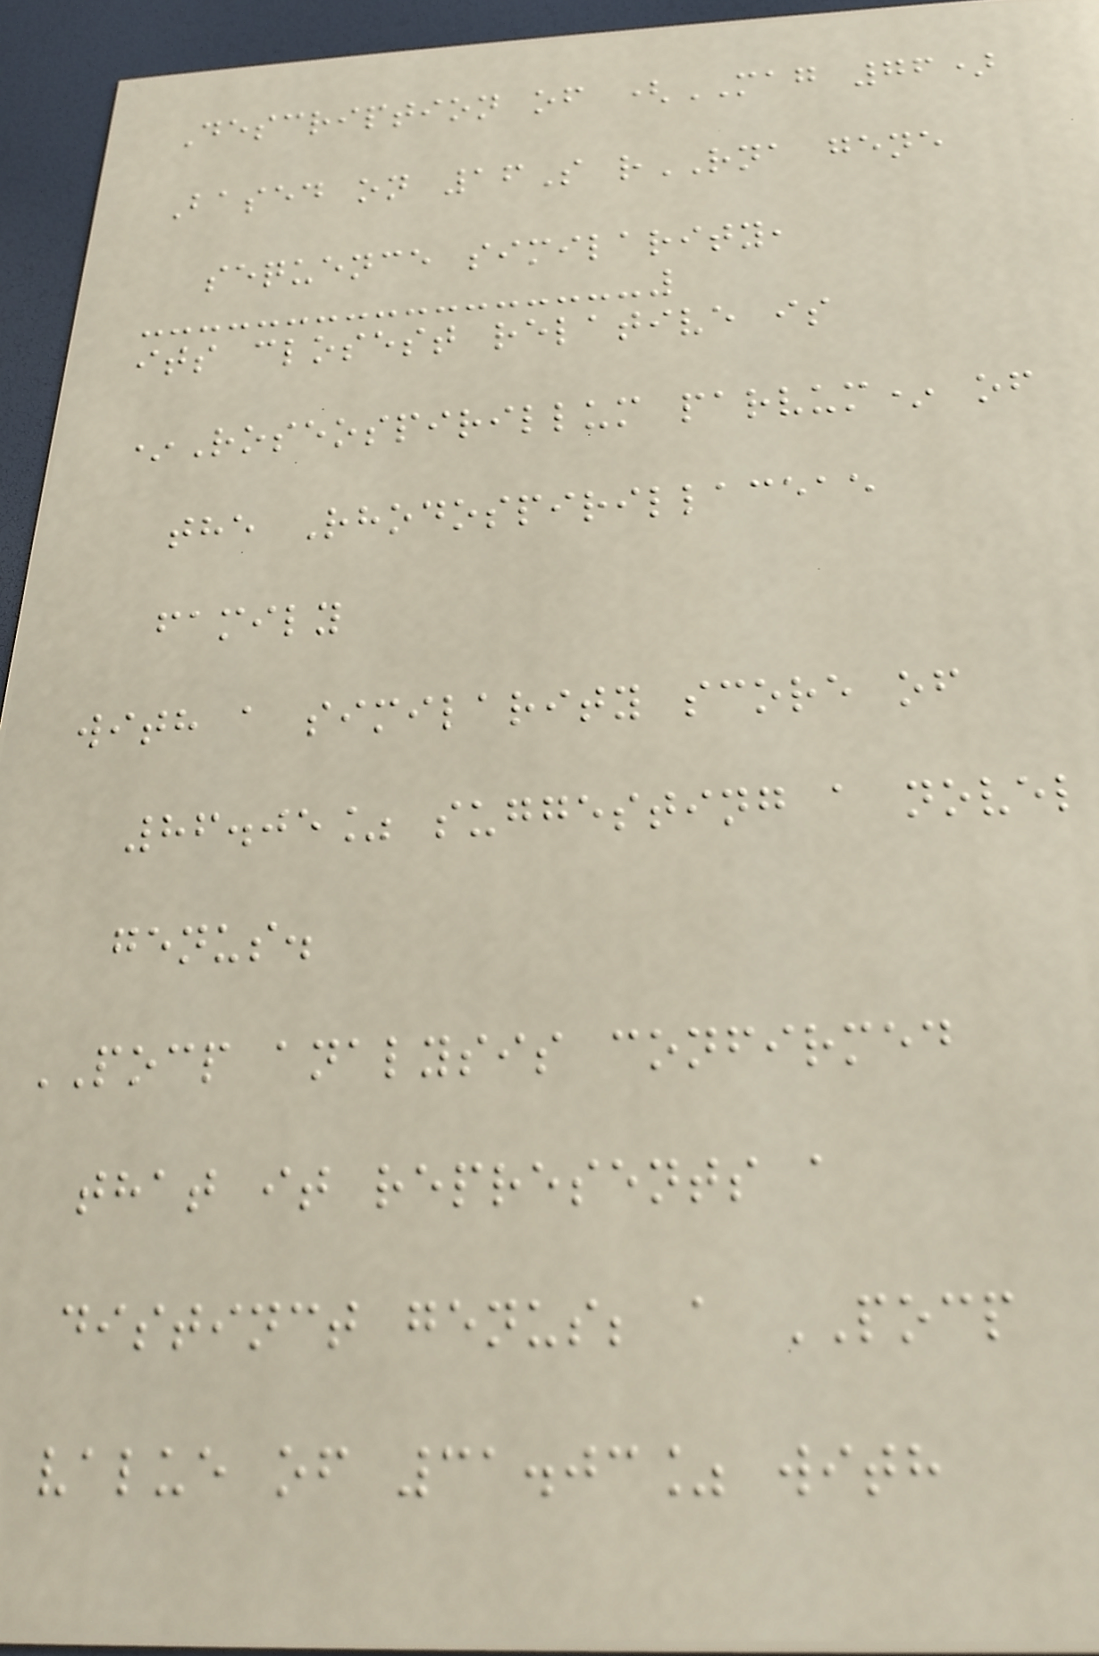Description of (MAG 76)
Based on 16S rRNA gene
sequence similarity,
its closest relative is
*Roseospirillum parvum* of
the Rhodospirillaceae
family
with a similarity score of
86.05% suggesting a novel
genus.
POCP analysis confirmed
that it represents a
distinct genus; a POCP
value of 31.03% with
